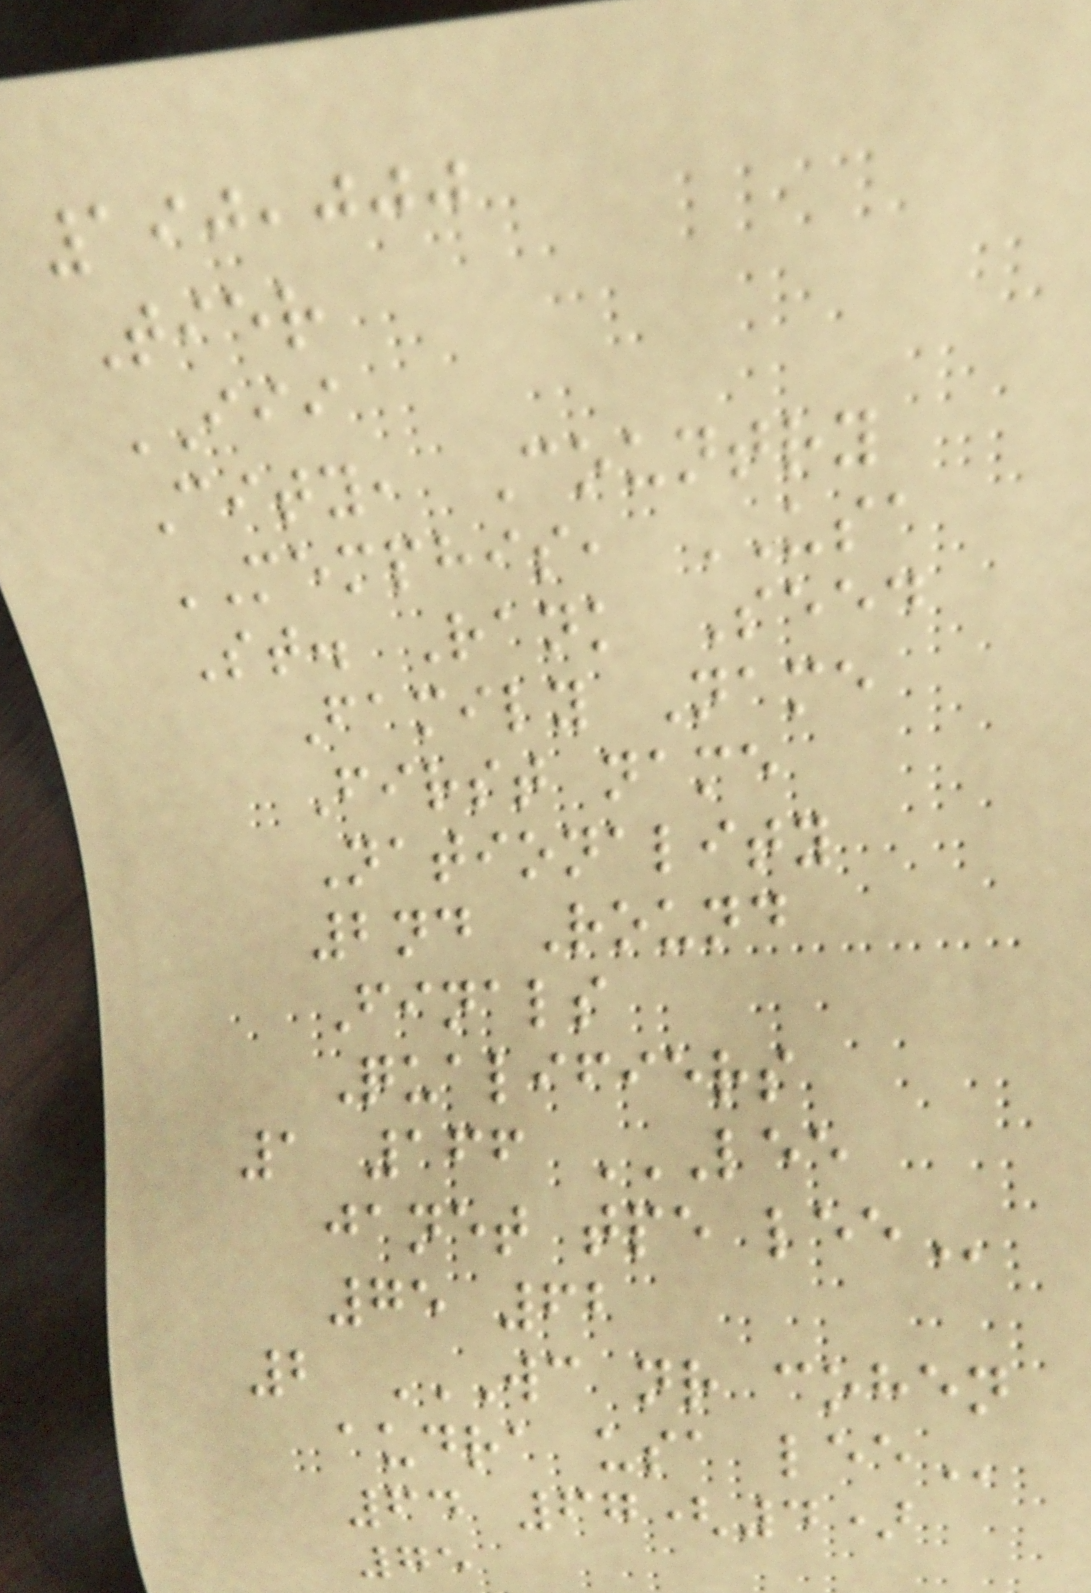190,000
Tier
III
City, Country
MEMPHIS, USA
St. Rank Seed
Family Name
First name
Nationality
2nd Round
Finals
Qualifiers
1 166 LEE
JANET TPE LEE
75 62
2 WC NR COHEN
AUDRA USA LEE
64 67(4)
75
